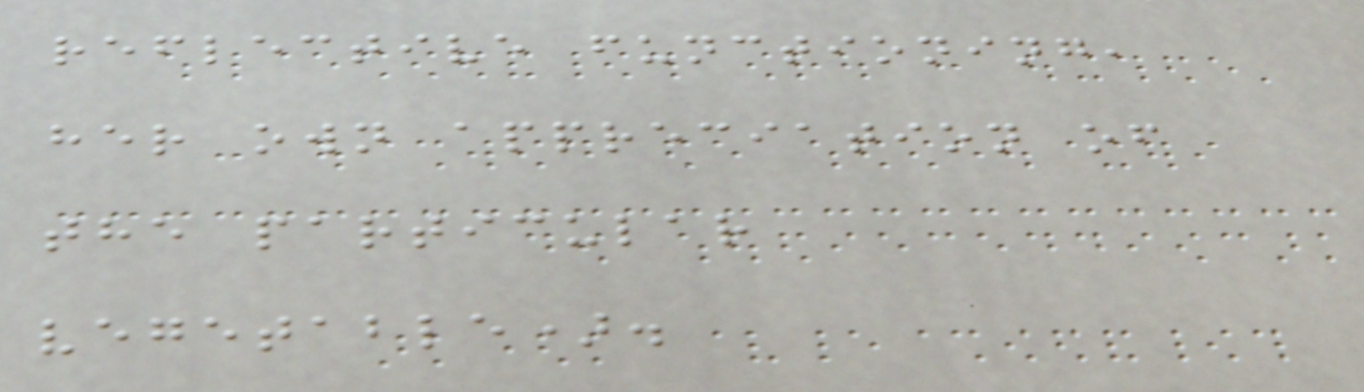reflective functioning,
her own appreciation of
the particular
vegetable).
